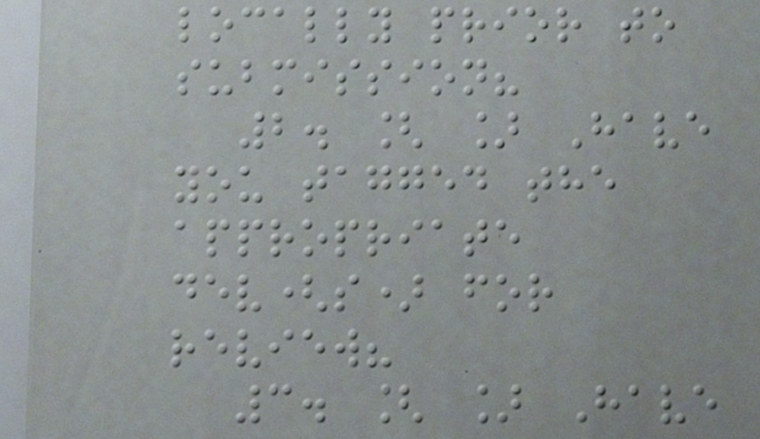locally prior to
submission?
2. [ ] Have
you tagged the
appropriate
dev(s) for
review?
3. [ ] Have
